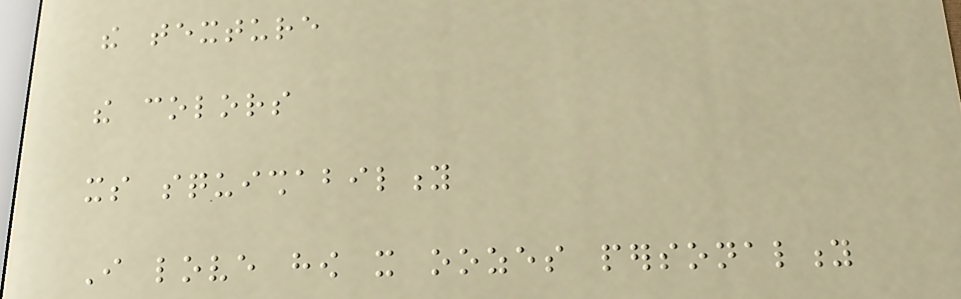the texture
the colors
its squishability
I love how it oozes personality
